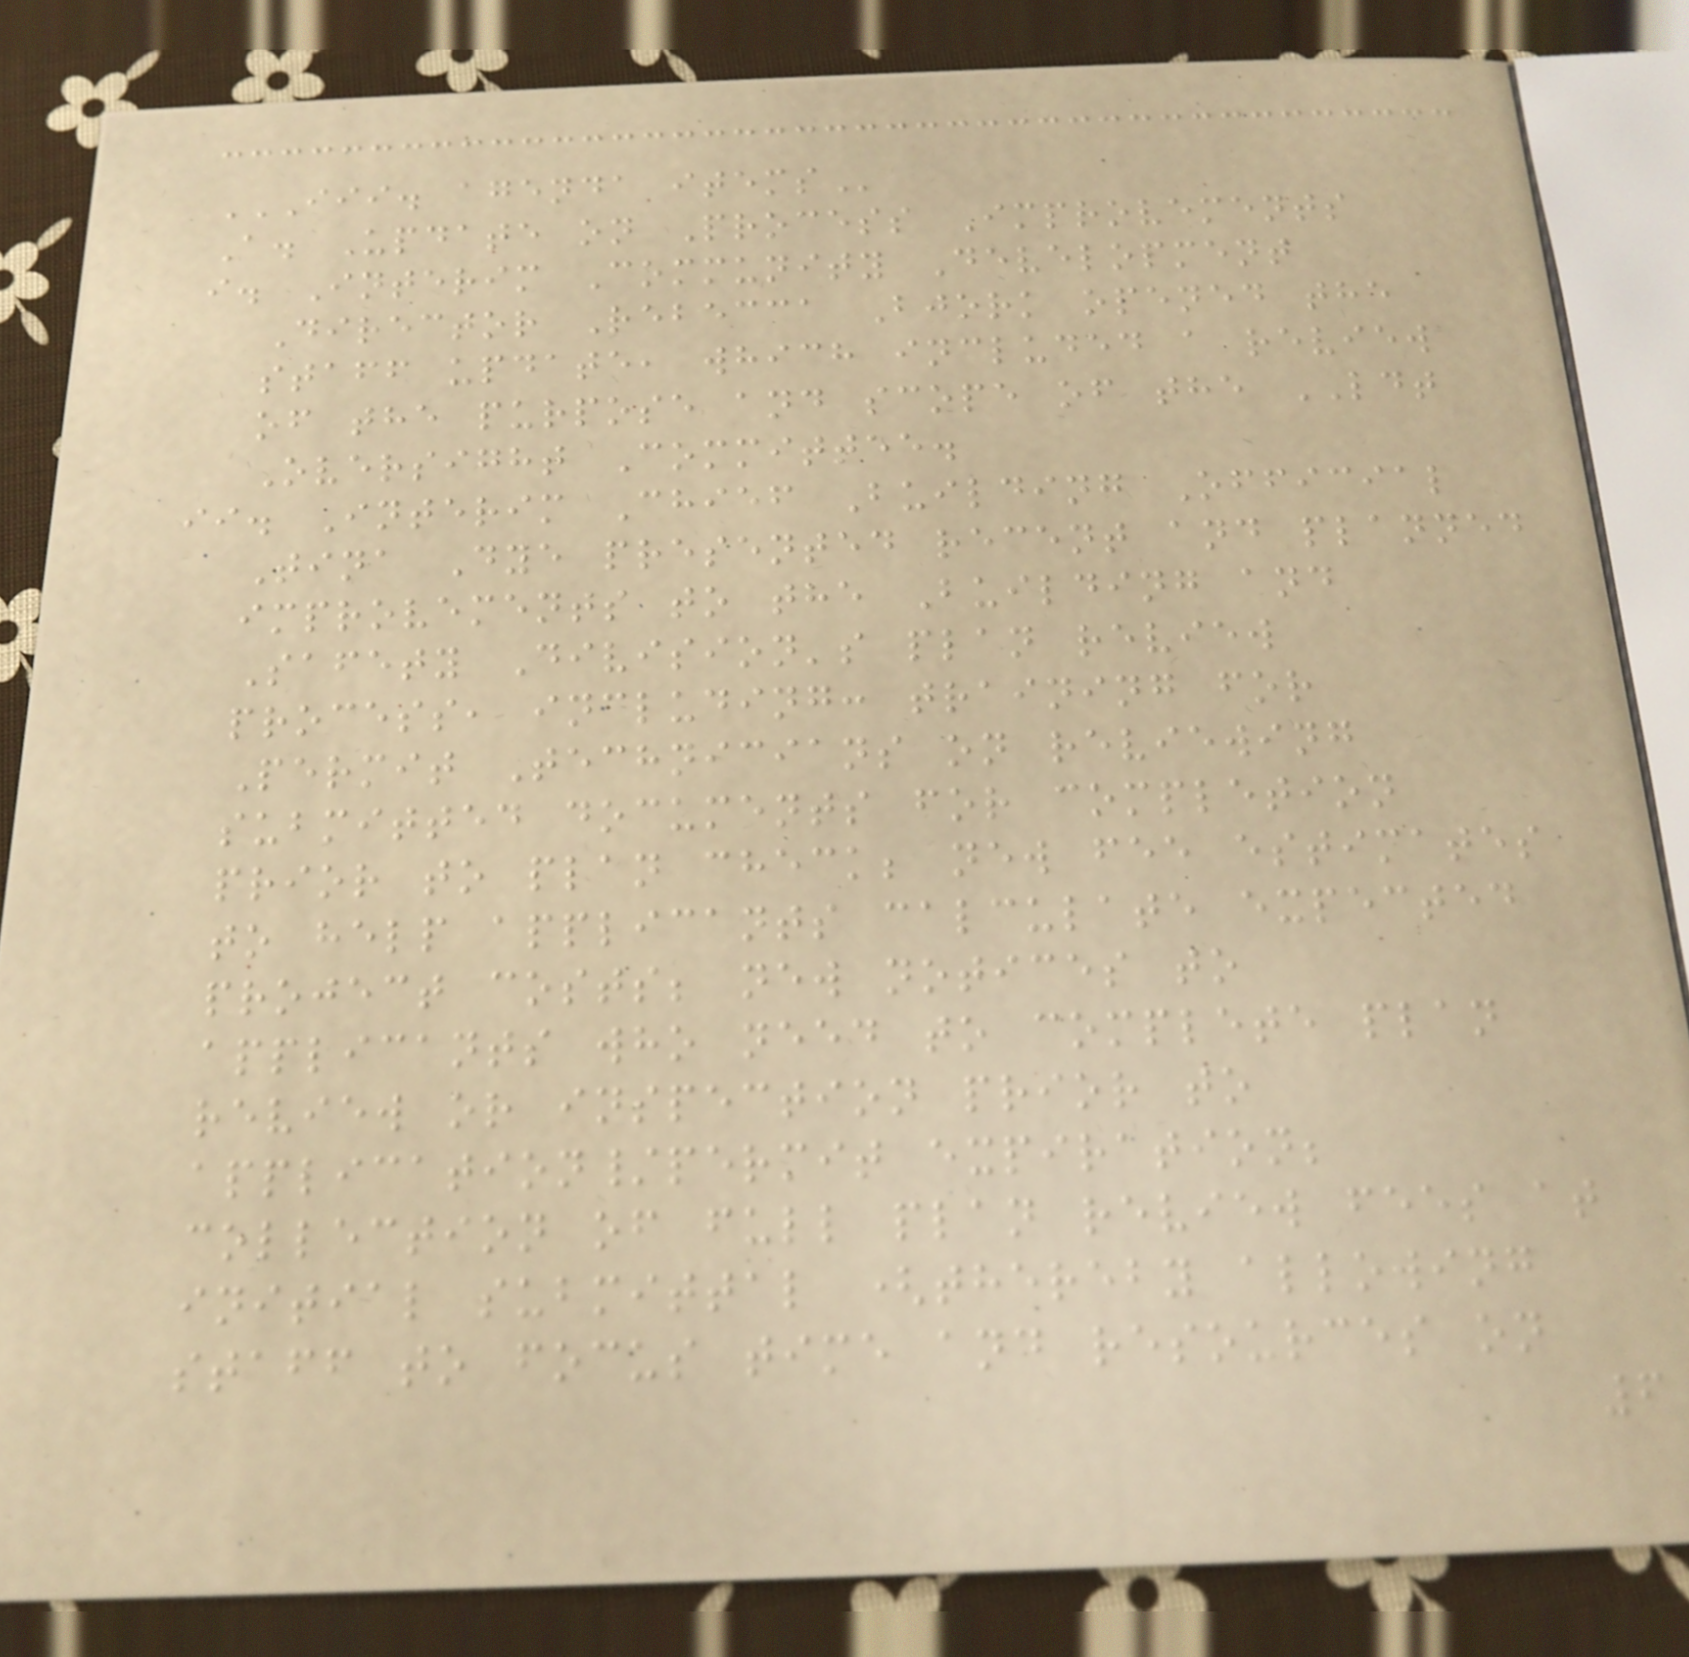III. AGENDA ITEMS
A. Update on Process Improvements
i. Interim Community Development
Director Rebecca Bjork opened the
staff update, which included a review
of the purpose and scope of the LDT
Oversight Committee.
ii. Interim Chief Building Official
Tina Dye presented recent and planned
improvements to the Building and
Safety Division's plan review
process, including: training for
Permit Technicians on reviewing
submitted documents for completion
prior to plan check; new fee estimates
to help applicants calculate expected
project costs; new notices to
applicants who need to complete plan
review or inspection prior to
application/permit expiration;
collection of full plan review fees at
initial submittal (thereby allowing
staff to focus time and resources on
6
